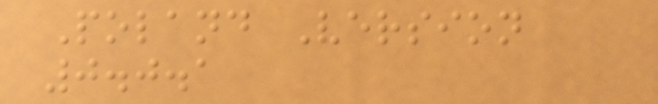Poland Version
0.0.1
